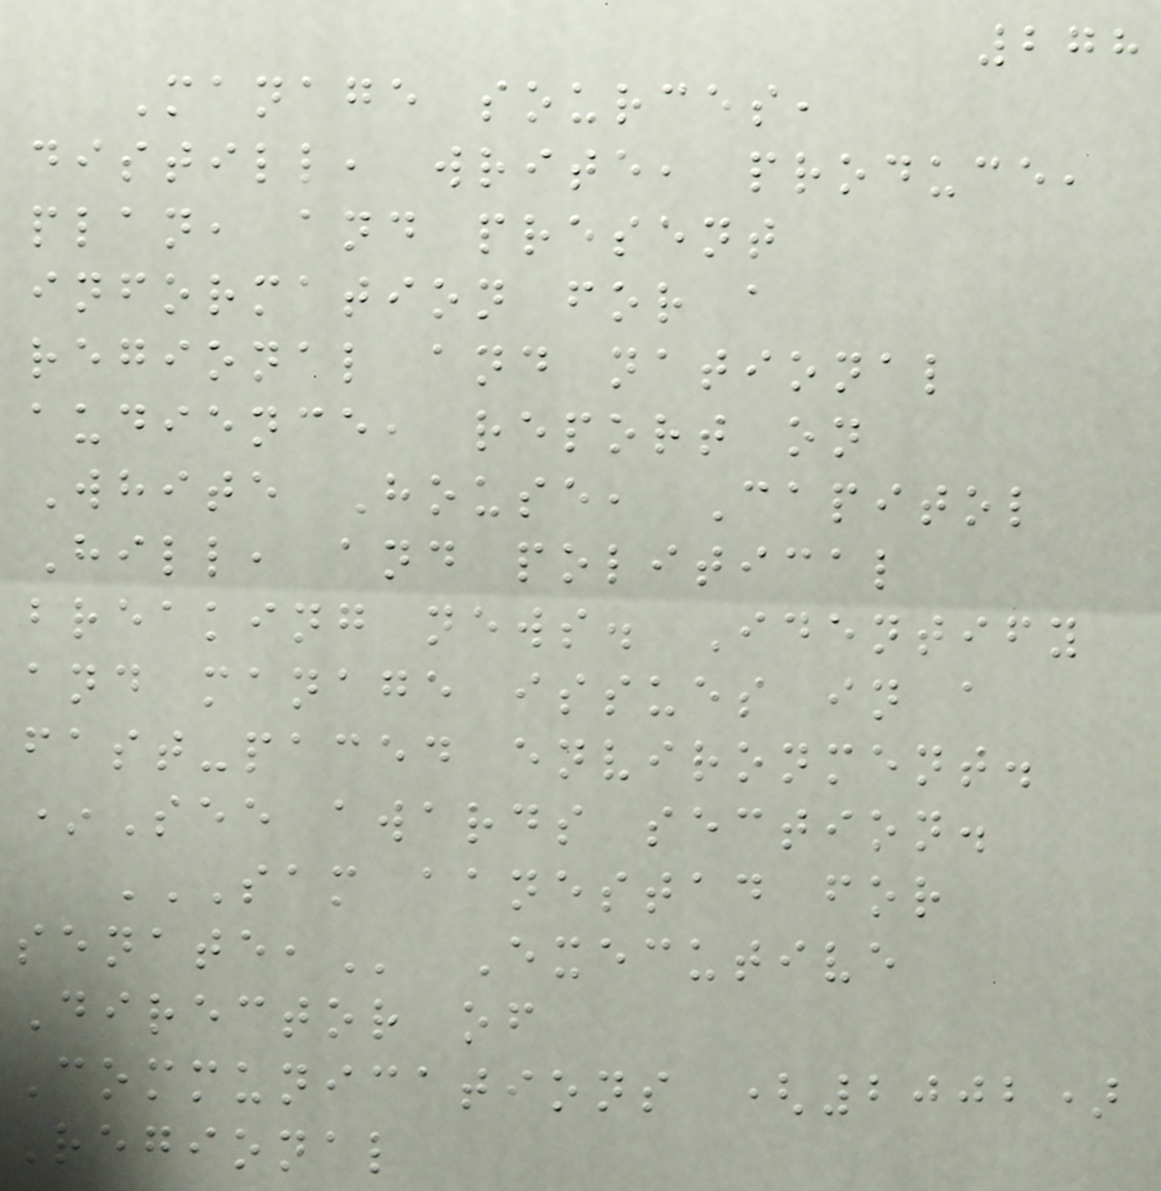278
Manage sources,
distill, write, produce,
plan, and present
information for a
regional and national
audience, report on
White House, Capitol
Hill, and political
breaking news. Identify
and manage issues in a
fast-paced environment.
*See awards section.
SAM AANESTAD FOR
SENATE, Executive
Director of
Communications (2002)
Regional
